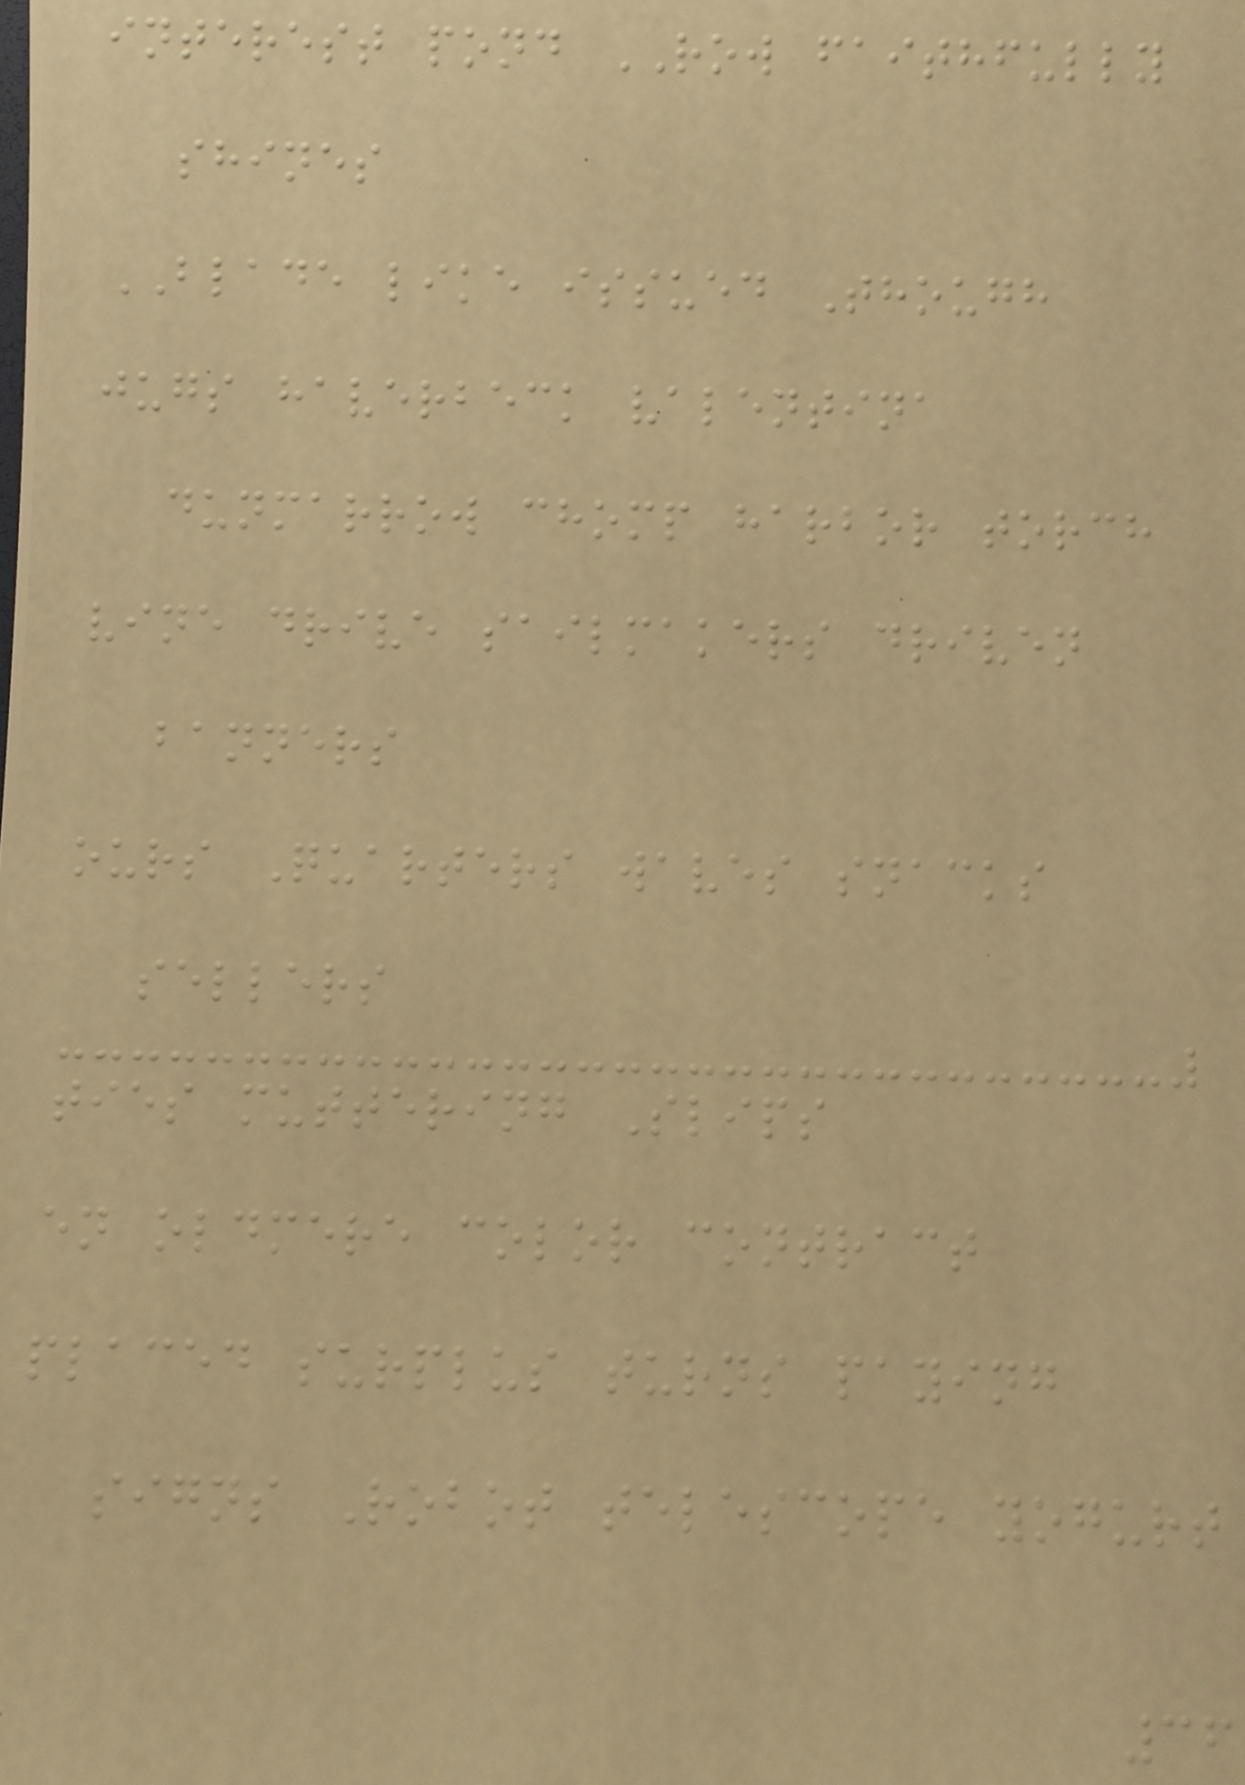interest pond ROW faithfully
shines
BLADE like issued Though
jugs haverbeck valentina
dunmarrow chomp harbor torch
vine drive sailmakers driven
banners
ours Quarters waves snacks
sellers
ties muttering Slips
en oldmere color contract
placed surplus turns paying
signs Robot telescope yogurt
36
